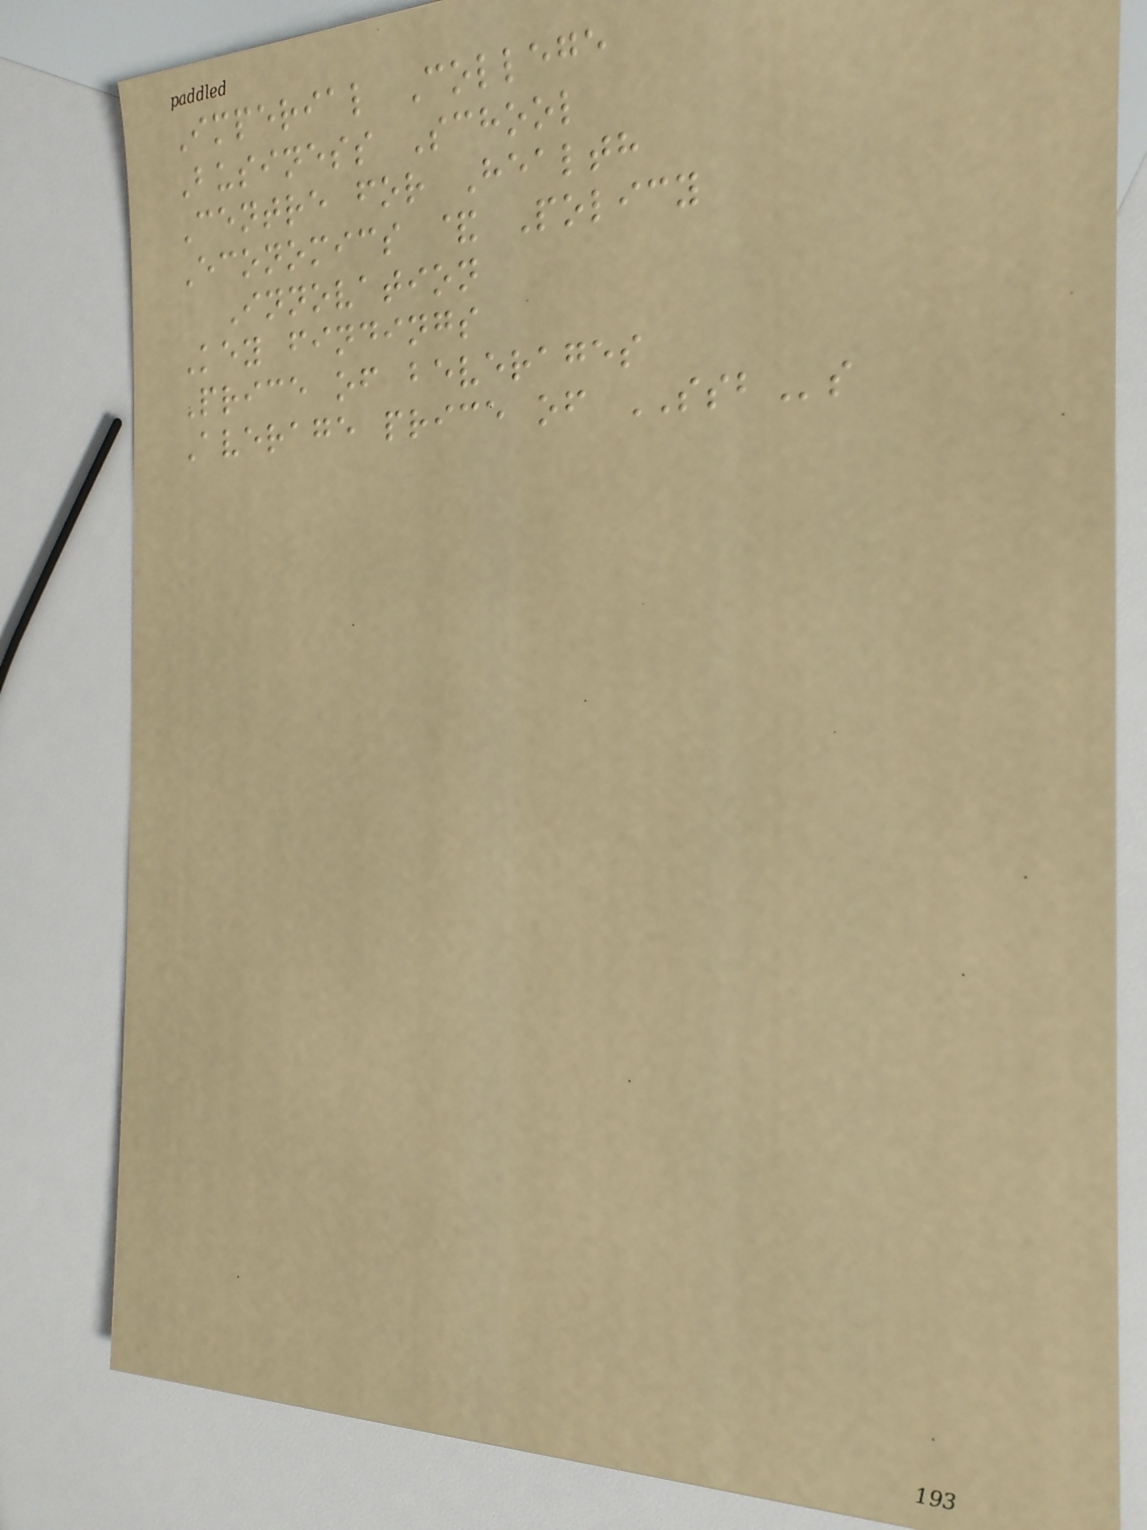Imperial College
Business School
Centre for Health
Economics & Policy
Innovation
Key findings
Price of beverages
Average price of SSBs
